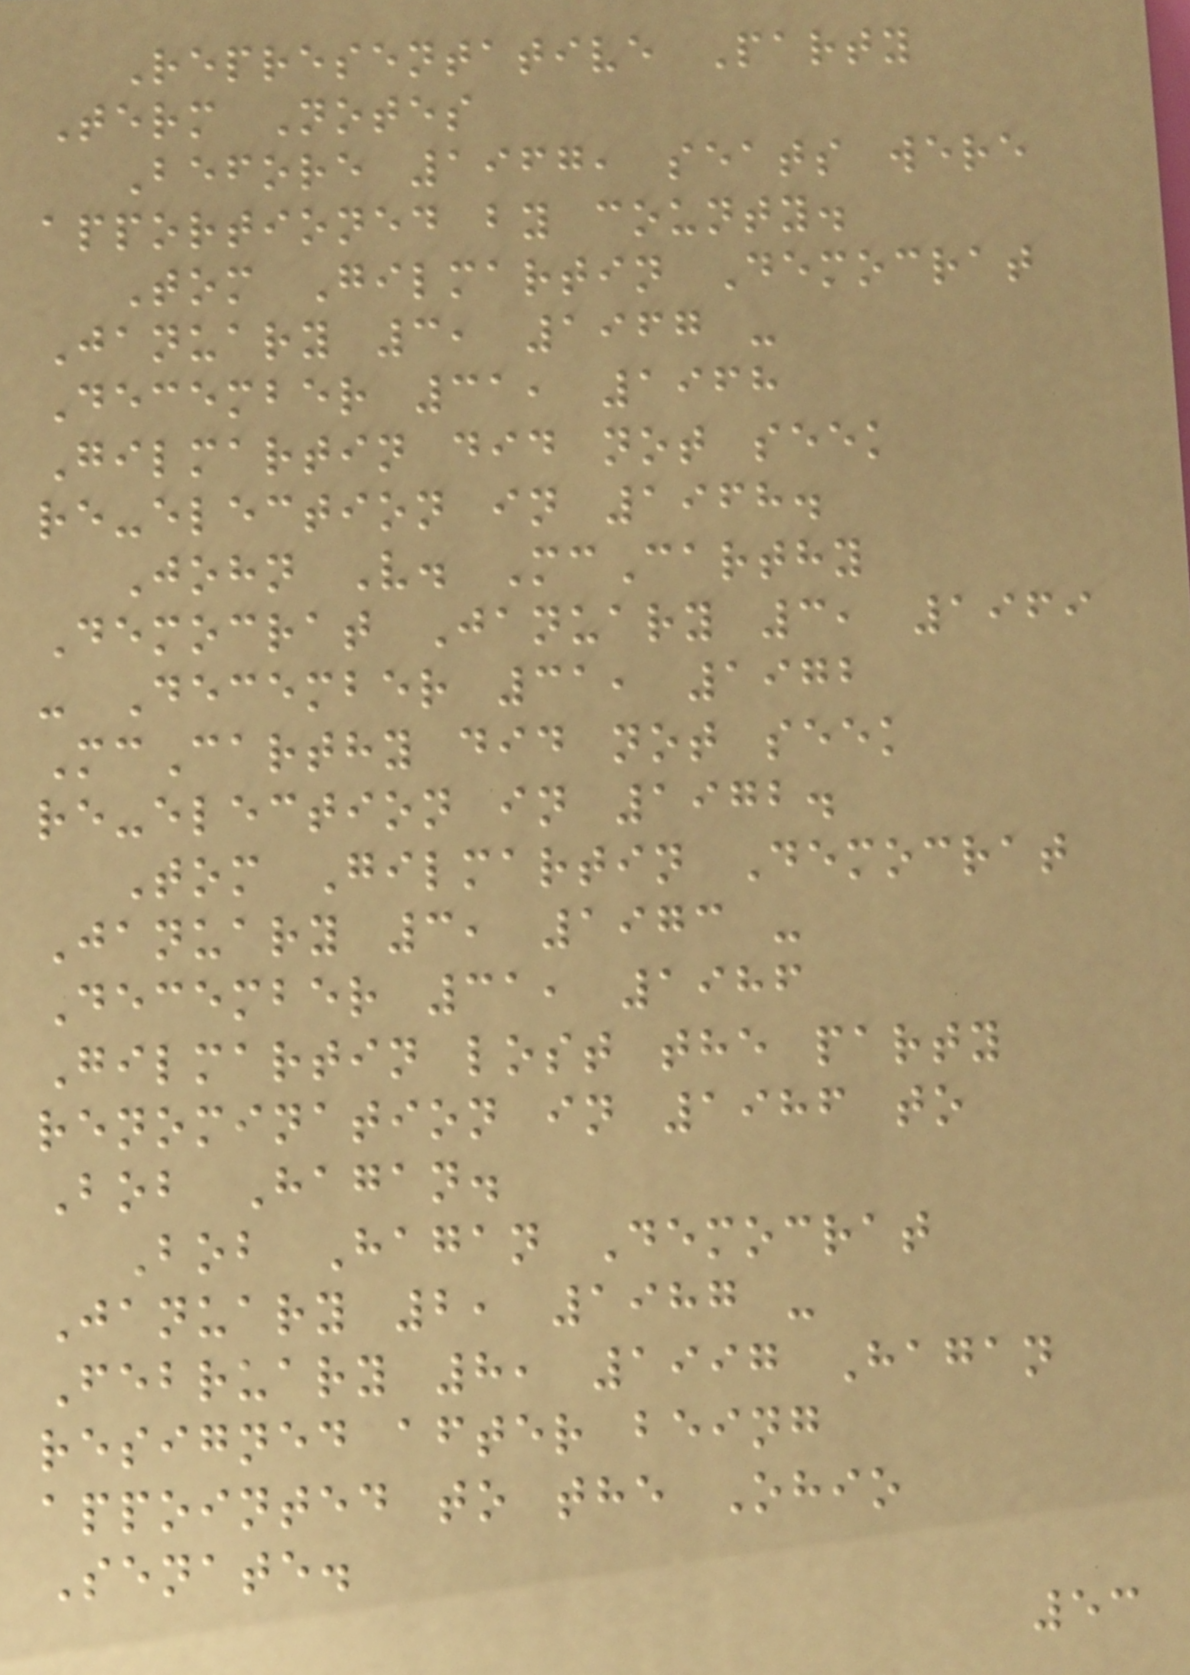Representative Party
Term Notes
Before 1967, seats were
apportioned by county.
Tom Gilmartin Democrat
January 3, 1967 -
December 31, 1968
Gilmartin did not seek
re-election in 1968.
John V. McCarthy
Democrat January 3, 1969
- December 31, 1972
McCarthy did not seek
re-election in 1972.
Tom Gilmartin Democrat
January 3, 1973 -
December 31, 1986
Gilmartin lost the party
renomination in 1986 to
Bob Hagan.
Bob Hagan Democrat
January 2, 1987 -
February 8, 1997 Hagan
resigned after being
appointed to the Ohio
Senate.
53
